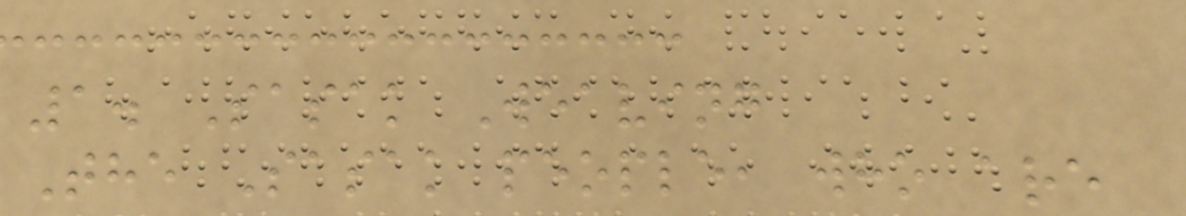1. Sasak Weaving
The Sasak people, who are
